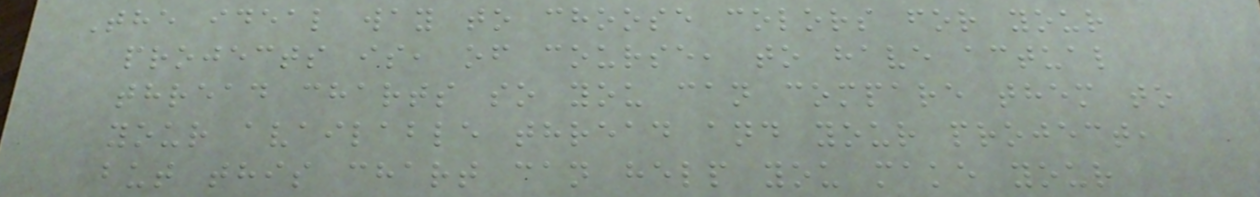The ideal way to choose colors for your
projects is, of course, to have actual
thread charts so you can compare them to
your available thread and your project,
but this chart can help you make your
